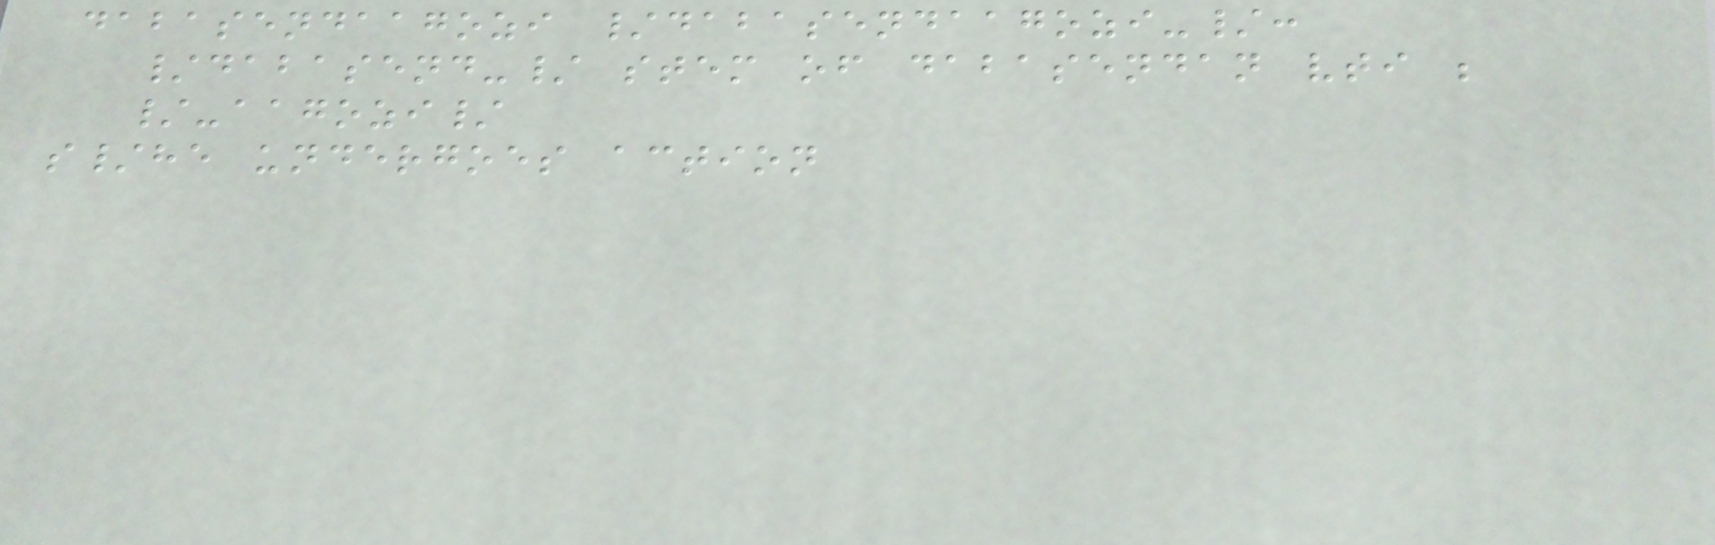dabasendaagozi /dabasendaagozi-/:
/dabasend-/ stem of dabasendan vti ;
/-aagozi/
s/he undergoes action
